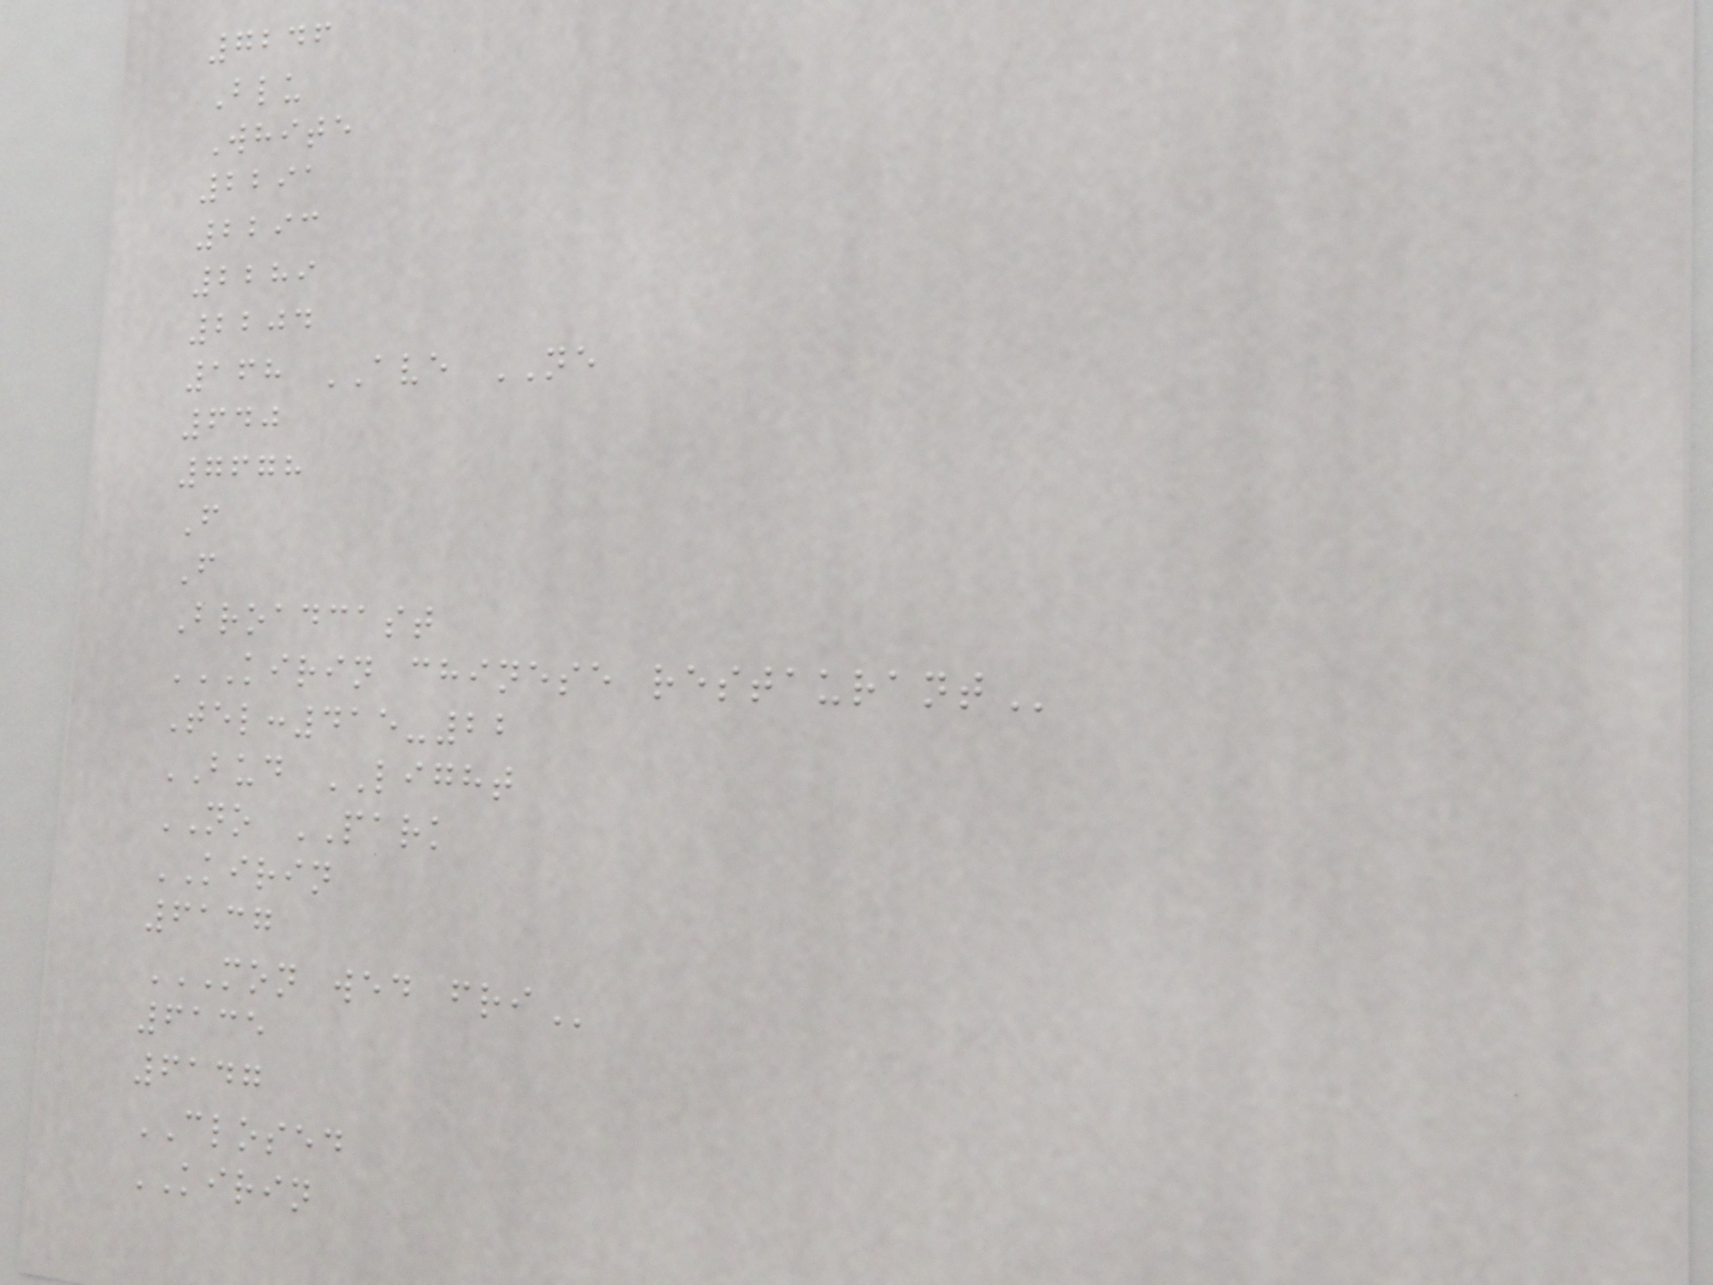7246
Blu
White
2291
2293
2289
2204
168 AVE NE
640
7678
F
F
Broadcast
KIRIN CHINESE RESTAURANT
Tel:415-22
BUD LIGHT
NO PARK
KIRIN
6137
MON WED FRI
6135
6147
CLOSED
KIRIN
